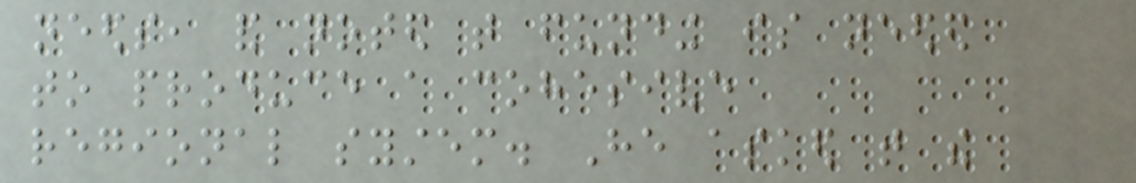needs, and noted that funding is needed
to produce a cohesive
regional system. He asked that the
